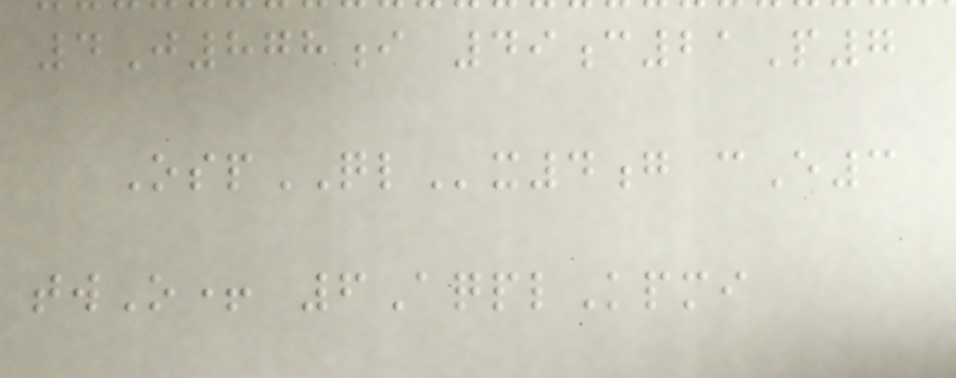4J878i 49c21P7
OspQLx4g cE3
twO+ 6AqplKpmi
